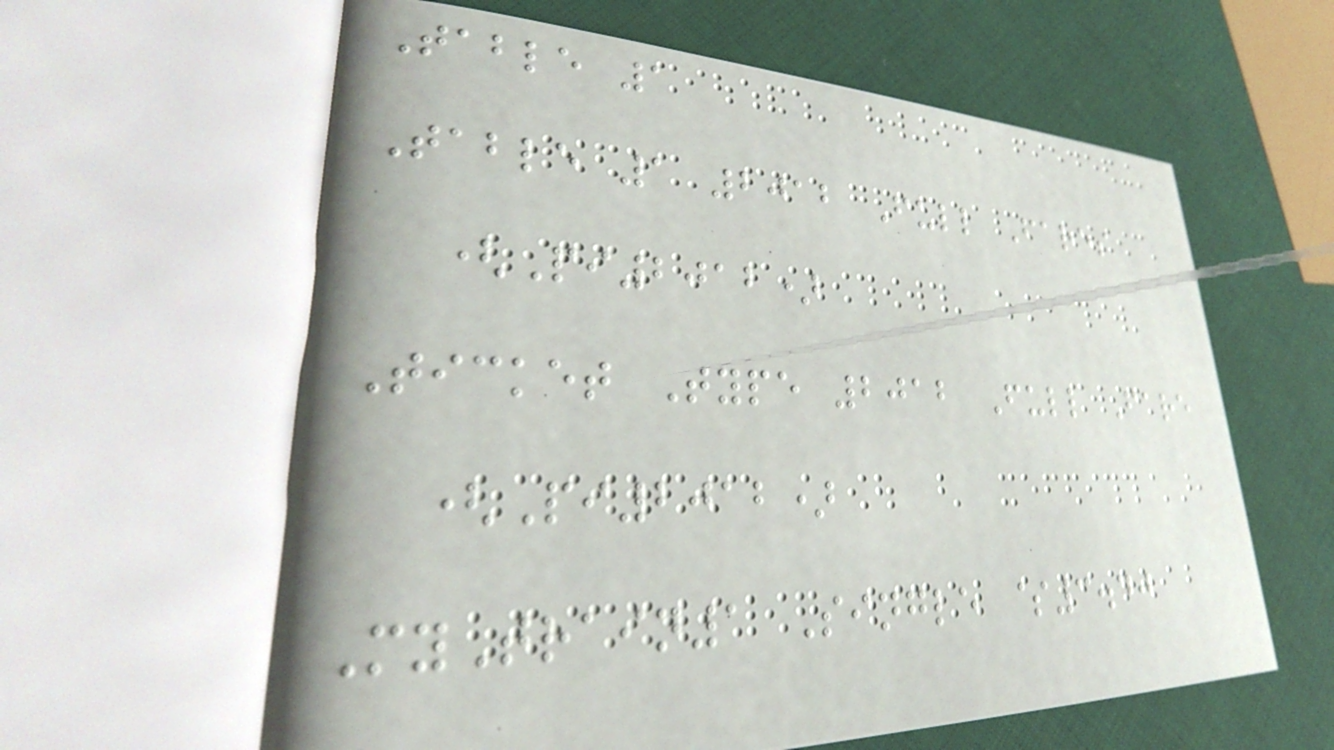Table 1
Table 1 2012 Full Fares
(Pi2012)
Ticket Type 2012 Full Fare
(Pi2012)
MyTrain1 Single $3.40
